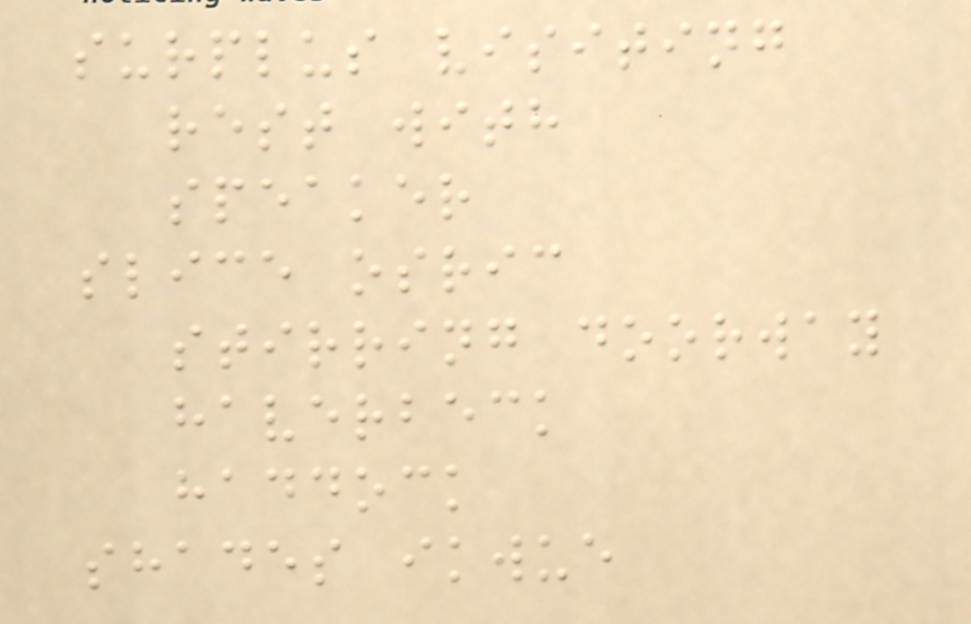surplus visiting
rest with
speaker
slice osric
stirring doorway
haverbeck
haddock
shades ikwue
